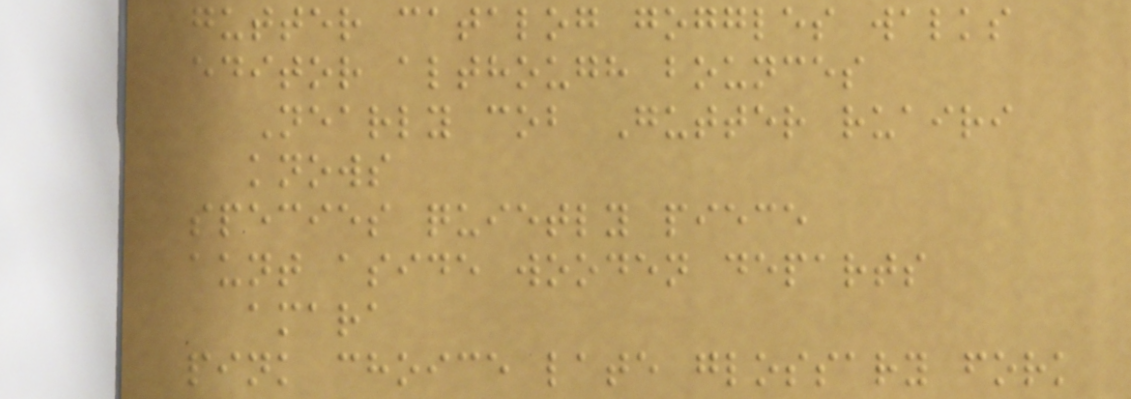gutter catalog goggles walks
editor although bounces
Nearly cob Gutter ruairi
knows
species quietly piece
aunt aside wooden departs
amara
pink choice late glossary fork
